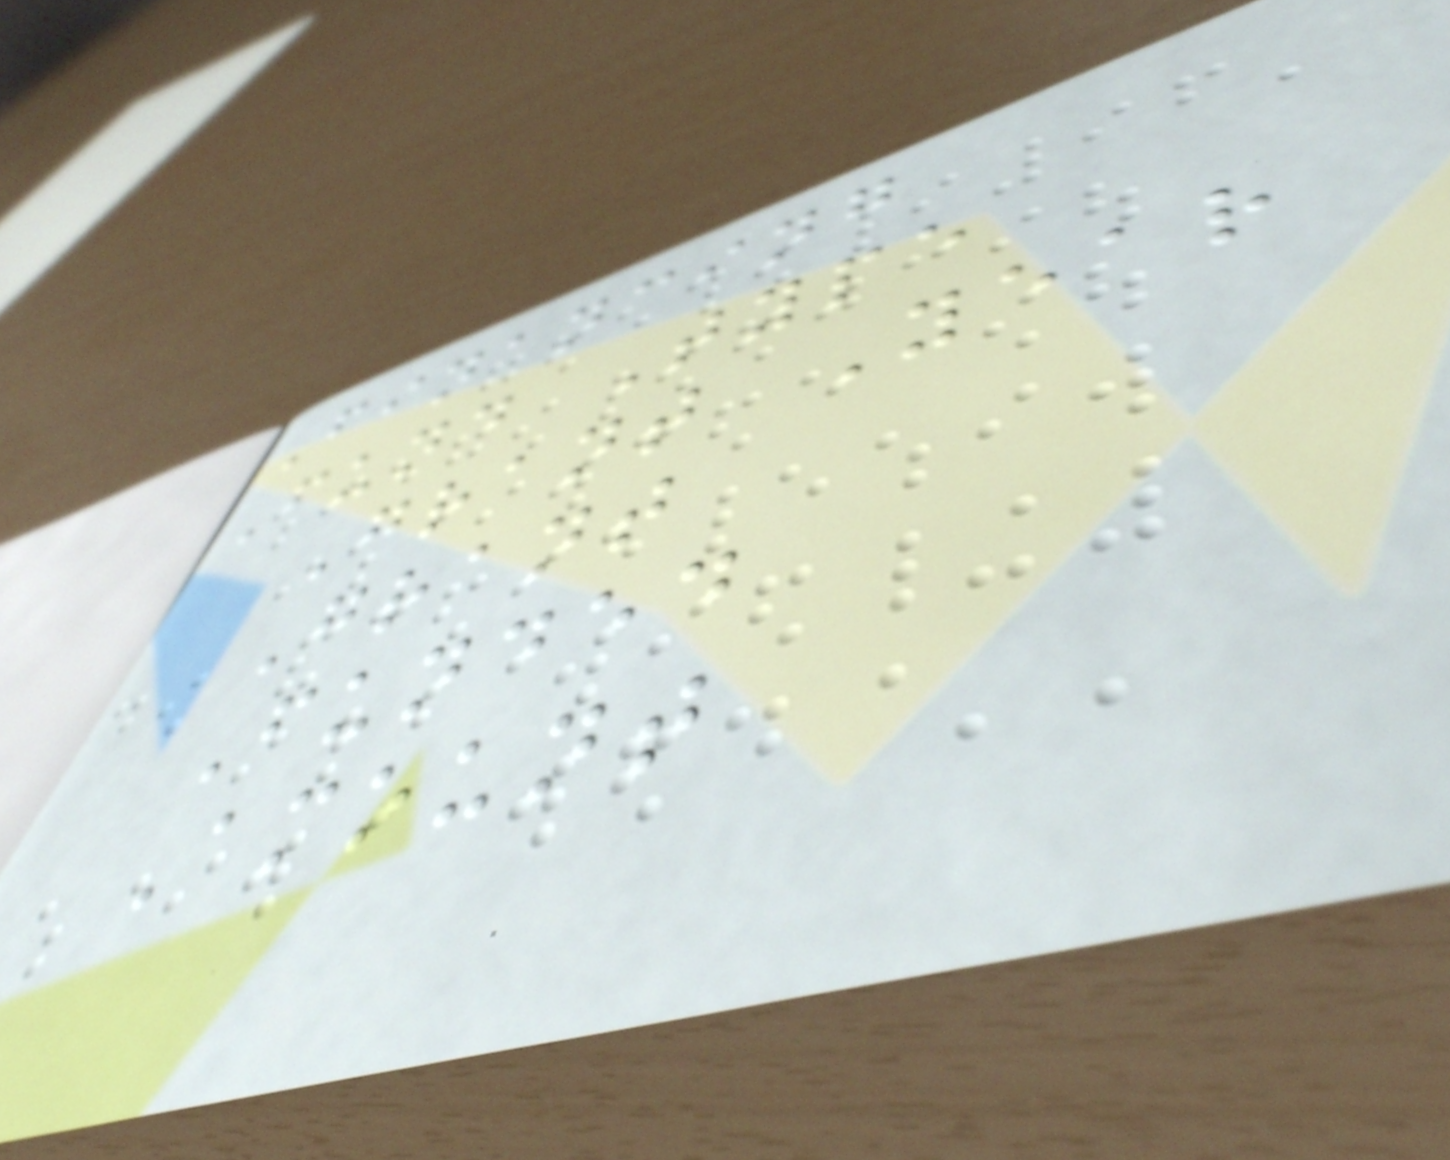Financing
Fund Type
Grant Year
Grant
Funded
Amount
